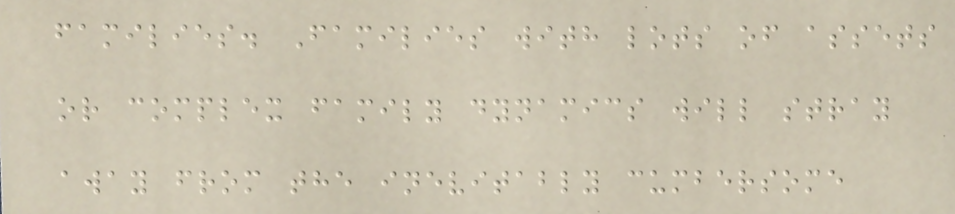families. Families with lots of assets
or complex family dynamics will stray
away from the inevitably cumbersome
